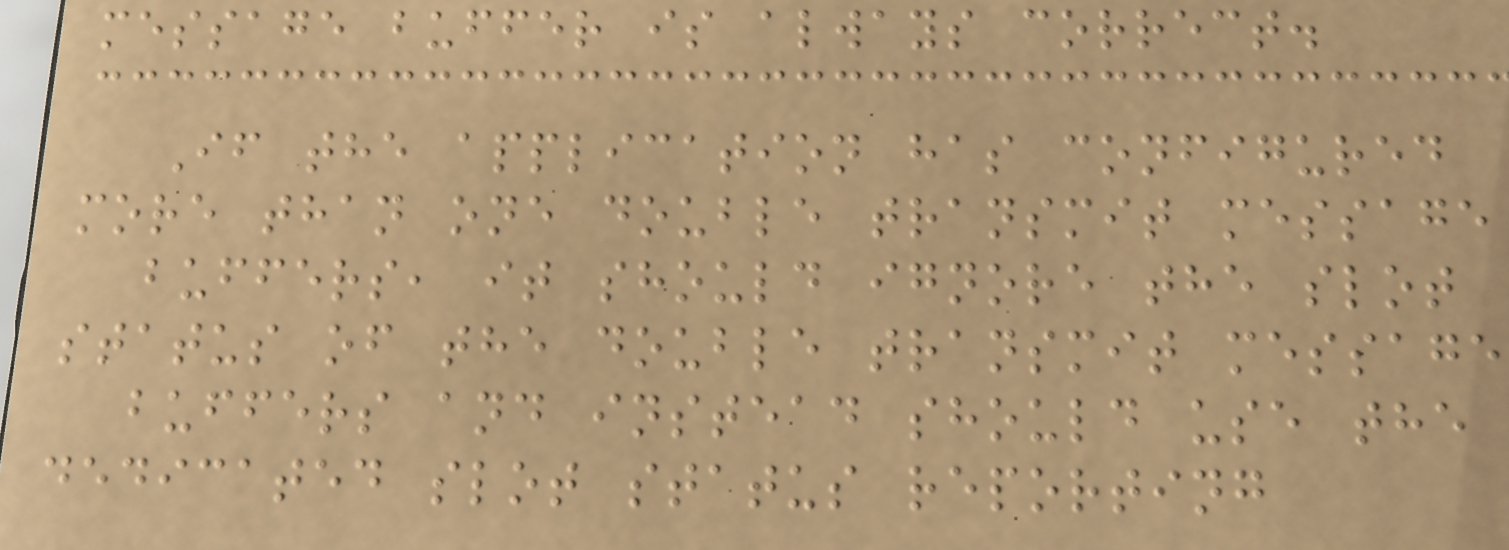message buffer is always correct.
If the application has configured
more than one double transmit message
buffers, it should ignore the slot
status of the double transmit message
buffers and instead should use the
dedicated slot status reporting
